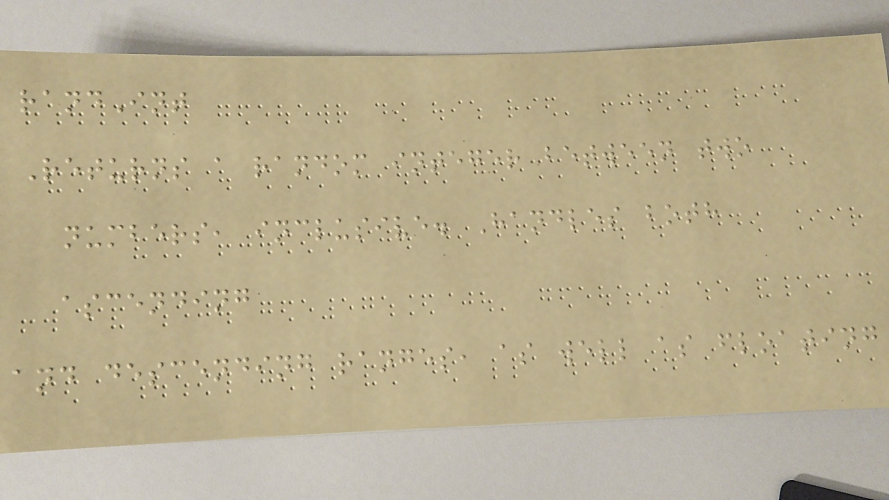randInt
Returns a random integer between two
numbers, inclusive. Handles both
ascending
and descending ranges, as well as floating
